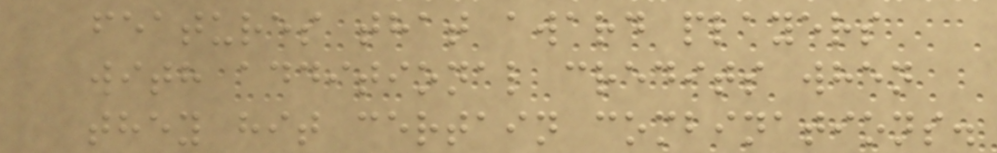features that award players
with additional credits when
they hit certain combinations.
